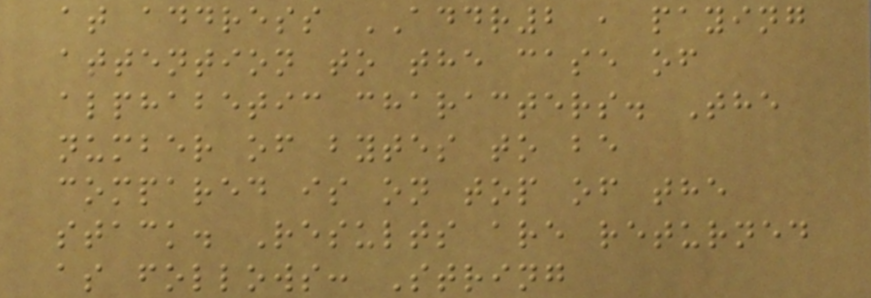at address ADDR2 , paying
attention to the case of
alphabetic characters. The
number of bytes to be
compared is on top of the
stack. Results are returned
as follows: String
